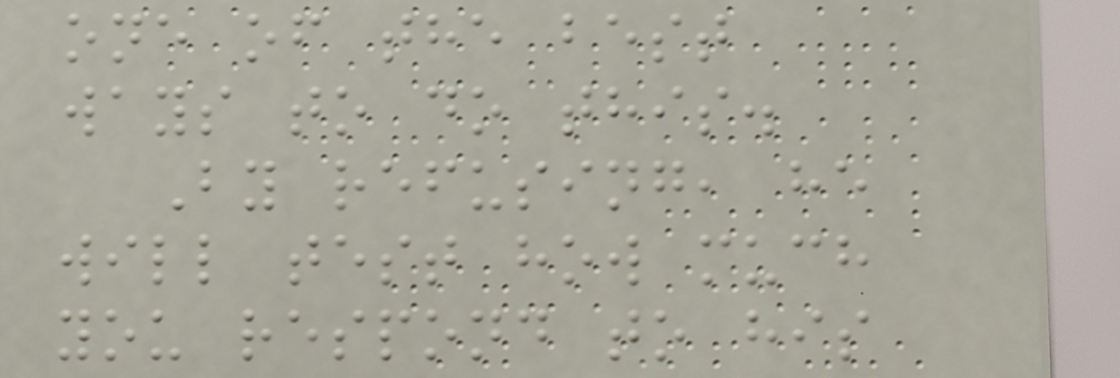one of the best
ways to do this.
By refusing, he
will test how much
you respond to his
